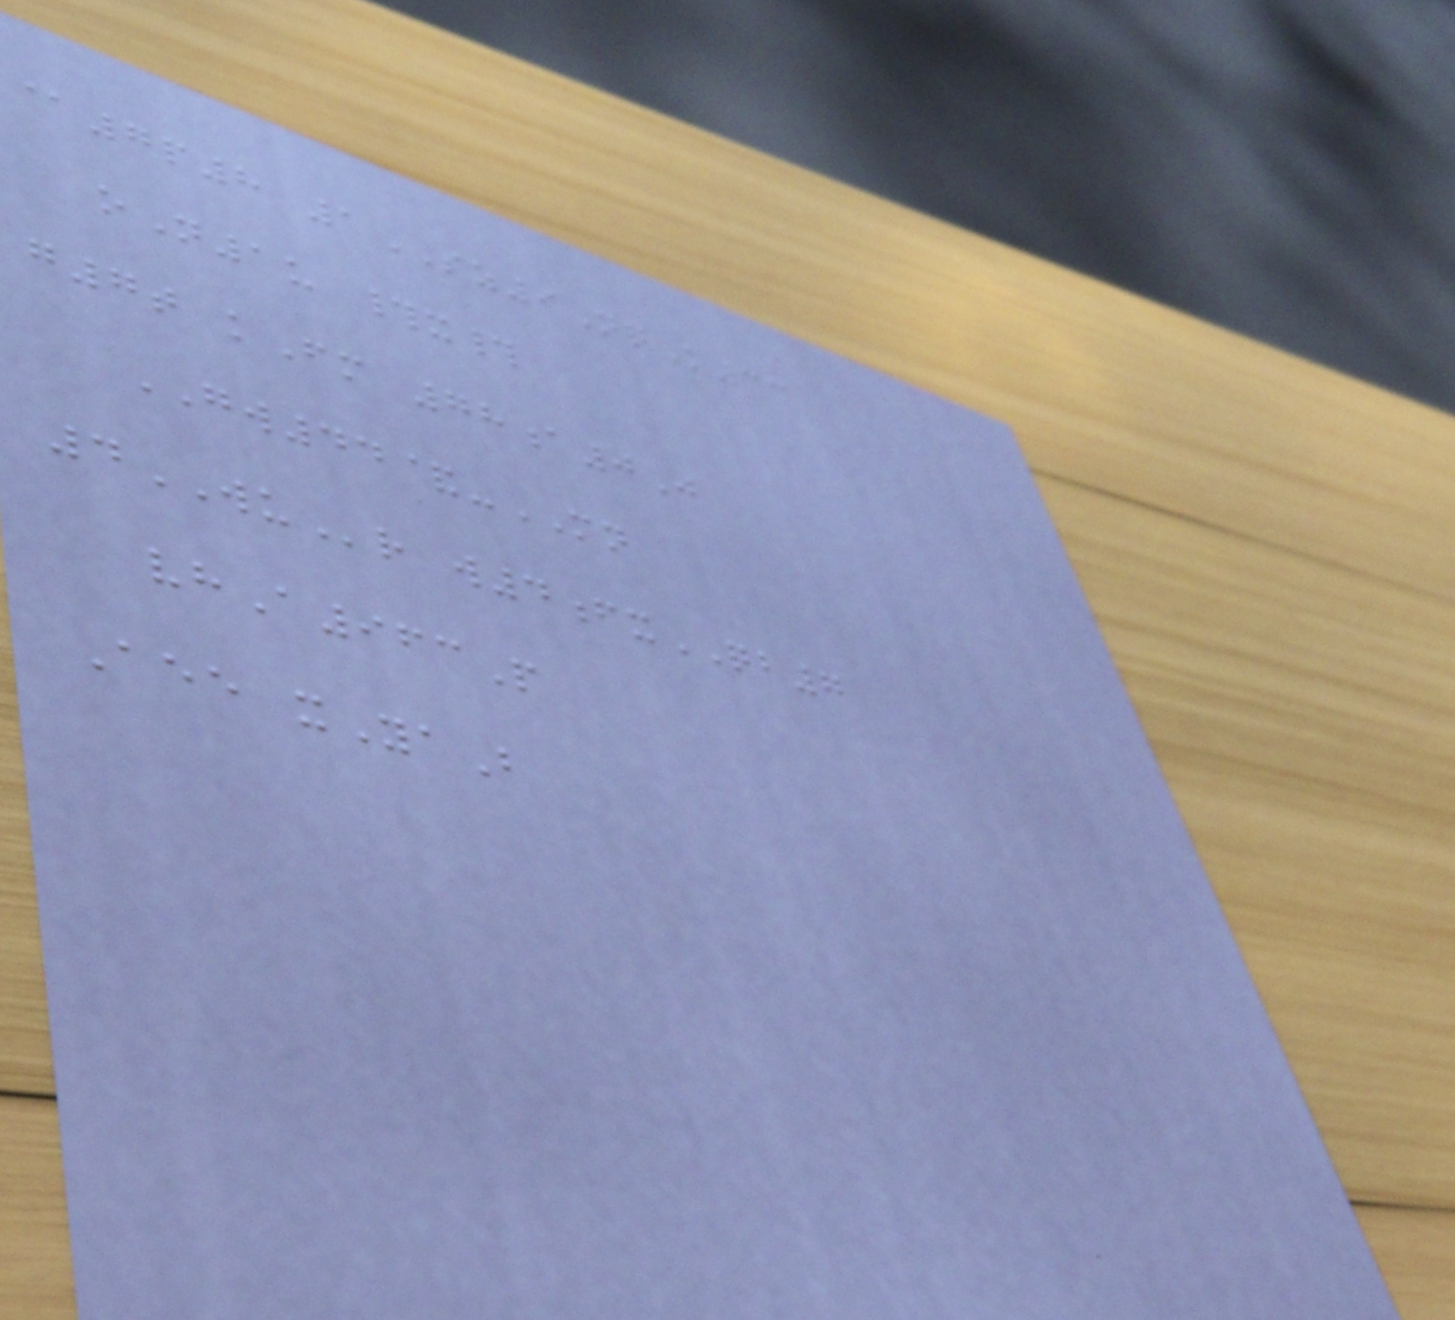@7p8 1SZ9NqK33
oN1u #x#
g7t kFm 78a0J
GW44&-MN
4WUr w4fxQB7
vhA963P
Aee xYaB
